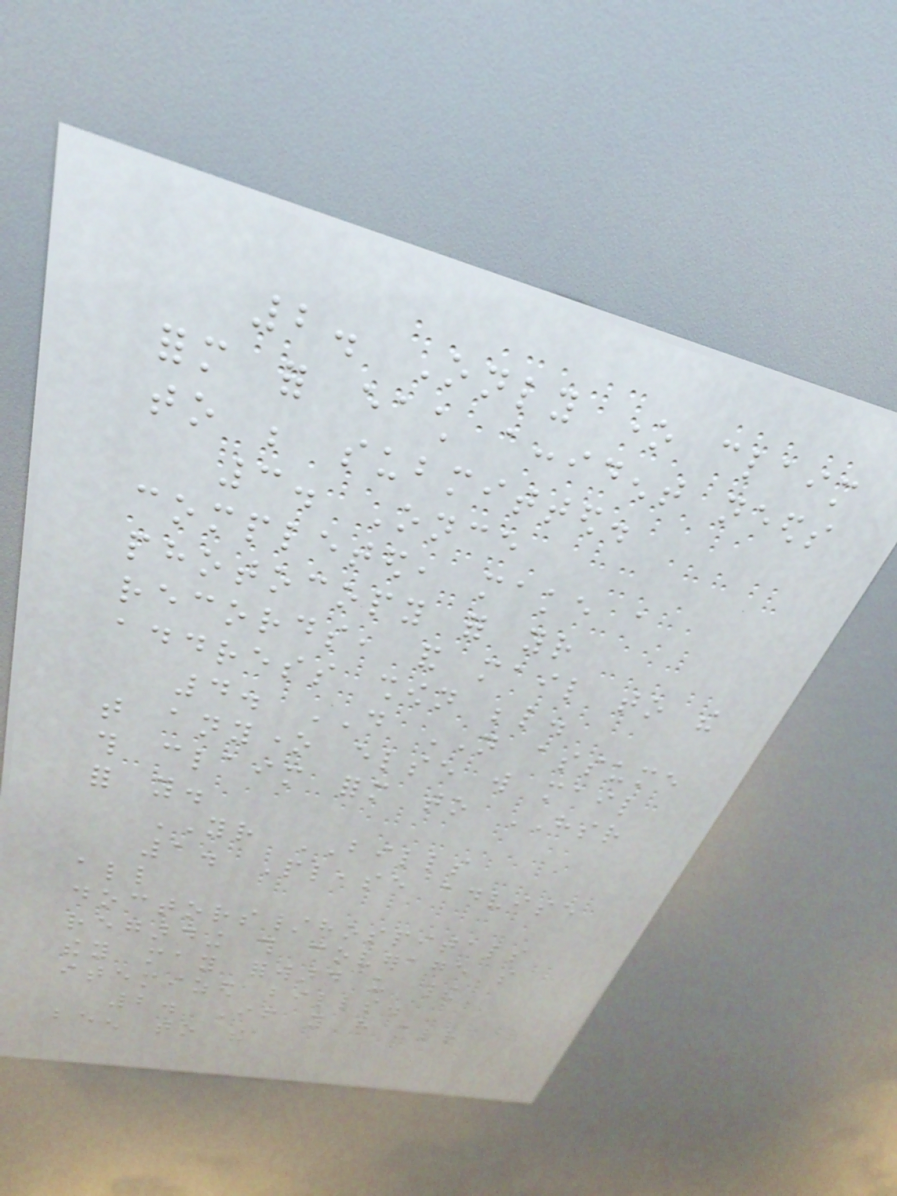2. Only one claim
form for each accident needs
to be submitted.
3. Once
completed, make a
photocopy for your
records, and mail to the
address shown below.
4. DO NOT assume
that anyone else will mail
this claim form to HSR
for you.
YOUR BILLS
1. Please advise
all
doctors/hospitals
regarding this coverage so
they may forward us their
itemized bills.
2. If you have already
been to the
